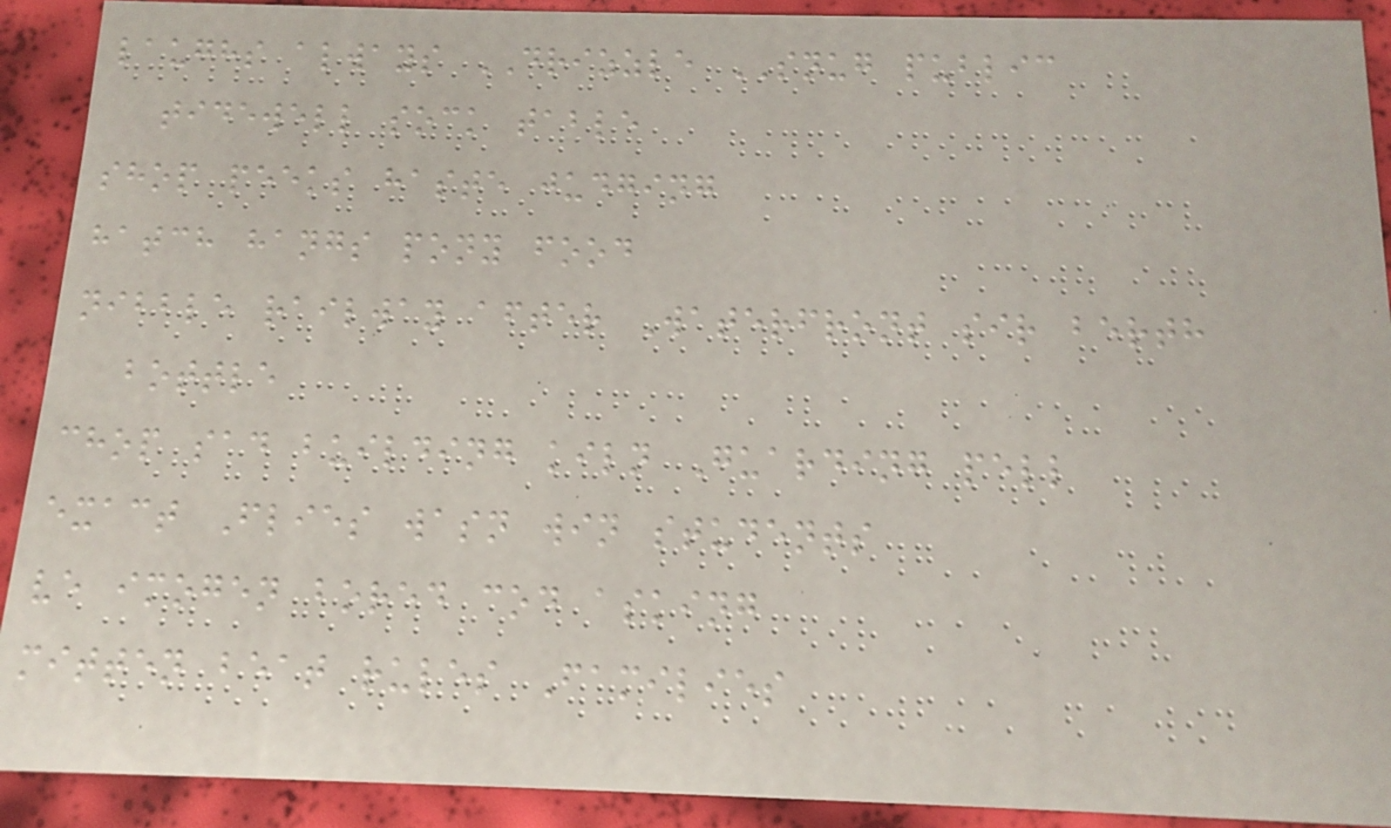laughs always DRIZZLE SNUG public
tidewell sock table
shop peeks haste judging
hatch hangs pony food
nibble railway after Waterfront sir berth
bottle
chop sad building kiln Guarding pell
exact Flies wasn win students
ve imogen bored cod asking
mitten beat rules Families
